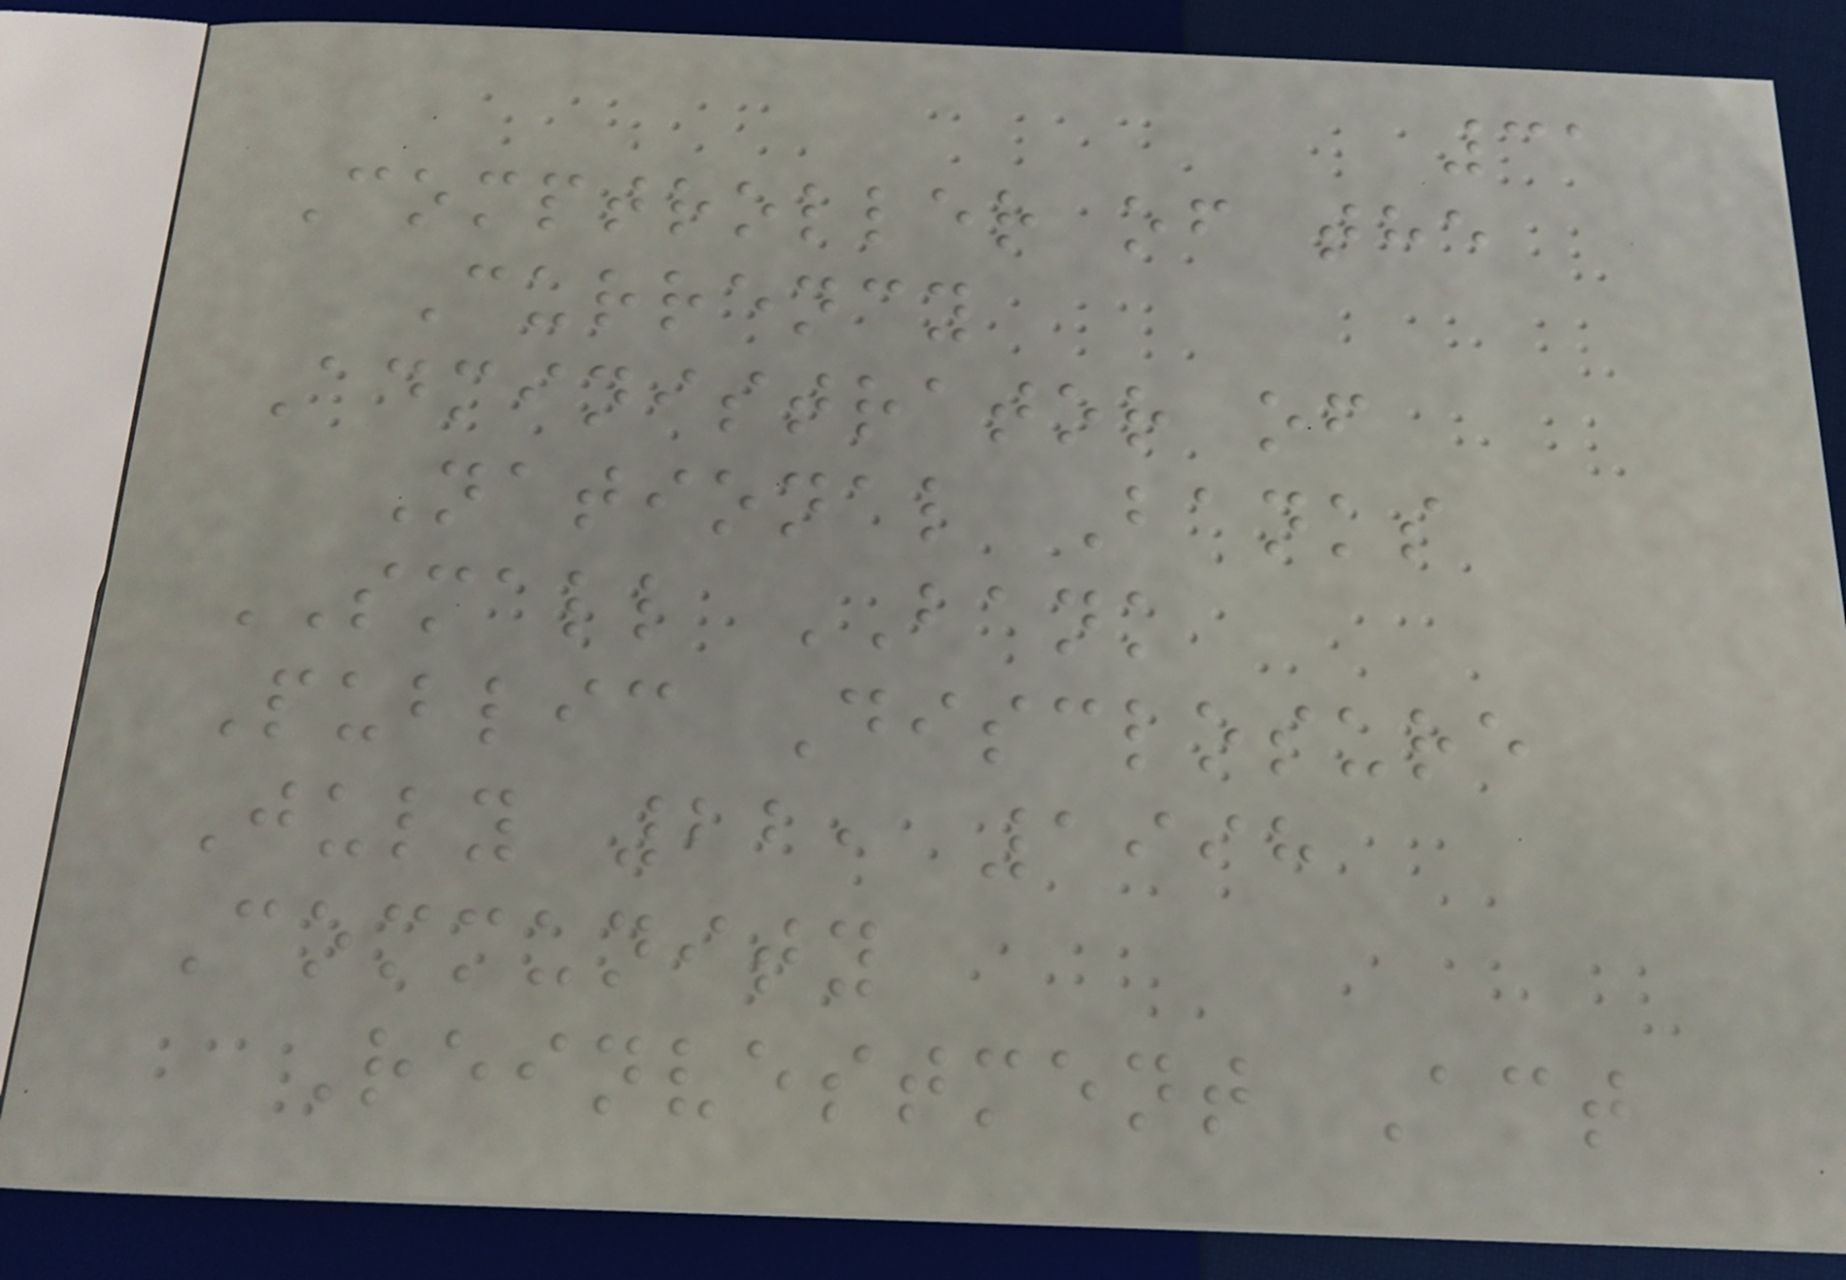31
Comptroller of the
Currency
Administrator of
National Banks
SMALL BANK
Public Disclosure
July 22, 1998
Community
Reinvestment Act
